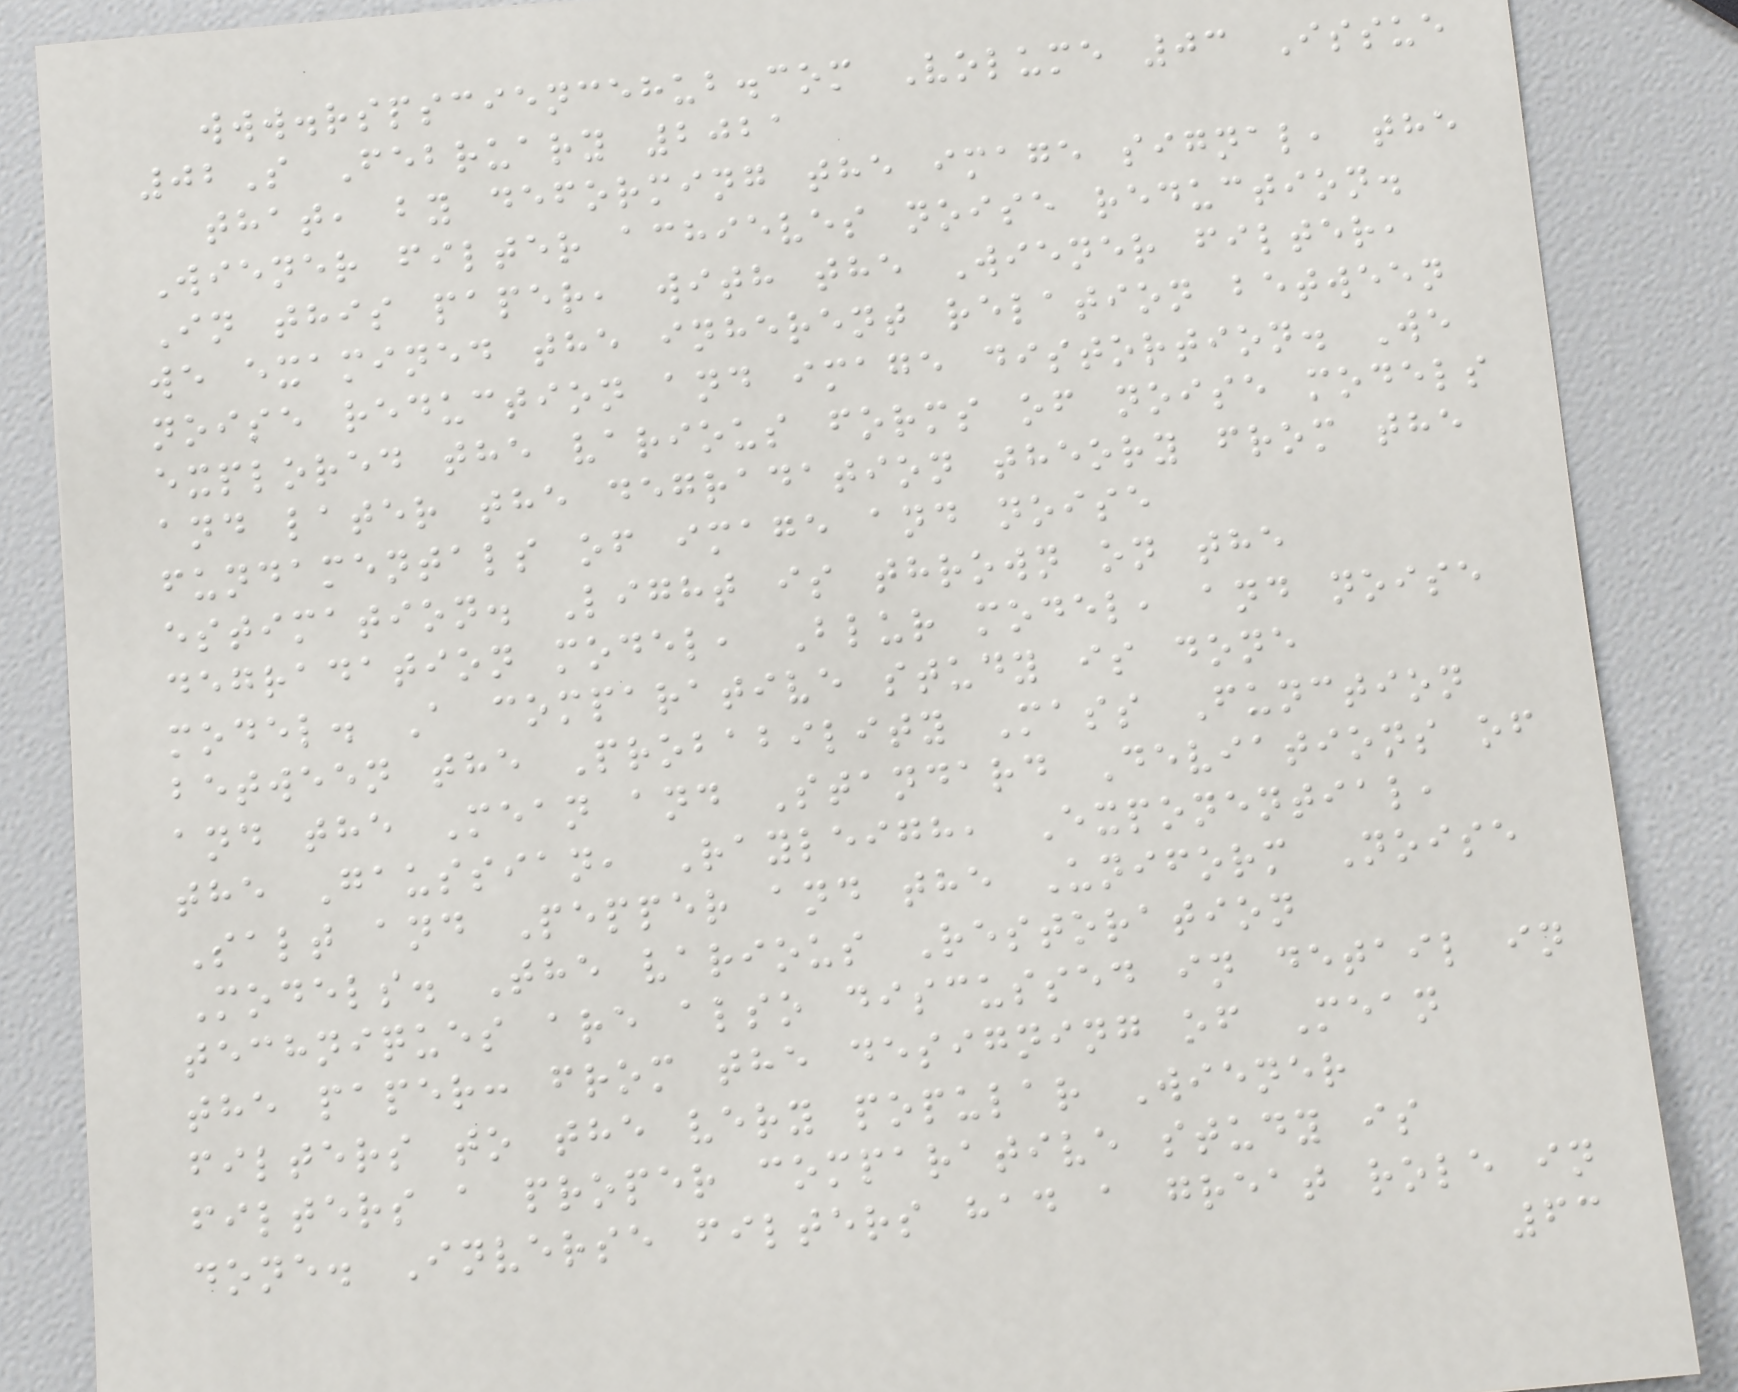www.rspsciencehub.com Volume 03 Issue
02S February 2021
that, by deforming the image signal, the
Wiener filter achieves noise reduction.
In this paper, with the Wiener filter,
we examined the inherent relation between
noise reduction and image distortion. We
explored the various forms of noise models
and later the degradation theory from the
fundamentals of image and noise
estimation. Light is thrown on the
degradation model, Blur model, and noise
model. A comparative study is done
between the Probability Mass Function
and the Mean and Standard Deviations of
the Gaussian, Rayleigh, Exponential,
Salt and Pepper and the Uniform Noise
Models. The various Restoration
techniques are also discussed in detail in
the paper: from the designing of Mean
filters to the very popular Wiener
filters a proper comparative study is
done. Inverse filters had a great role in
63
